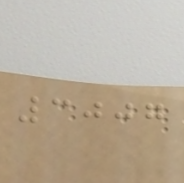3007
